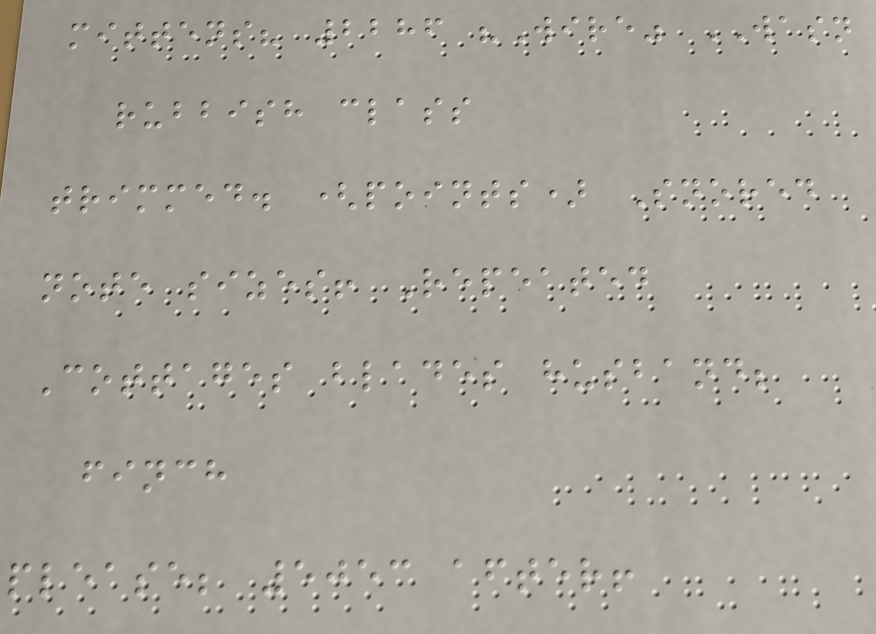mittens? 2286 "Wire" WASN
rubbish class
trimmed. (points) Snored
note sizes! Repeated
Cottages blades husband;
finch
please; 5053 after!
